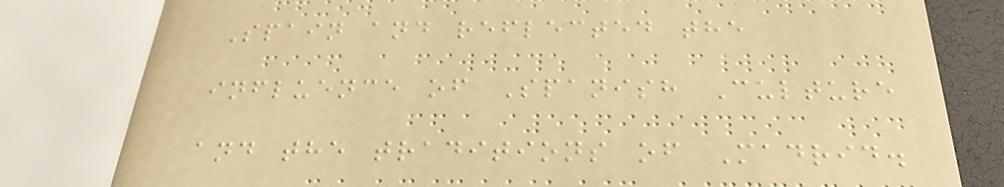Spain and reflected the
influence of Spanish Culture
and the traditions of Madrid.
